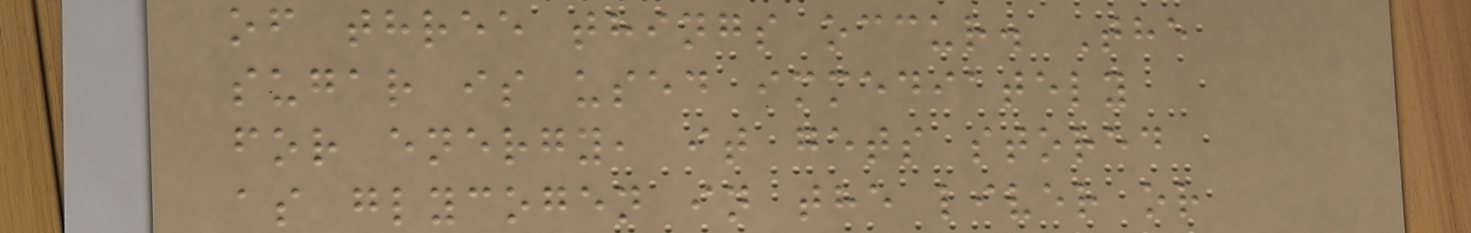of three things occur. The
sugar is used immediately
for energy, it gets stored
as glycogen in the liver or
